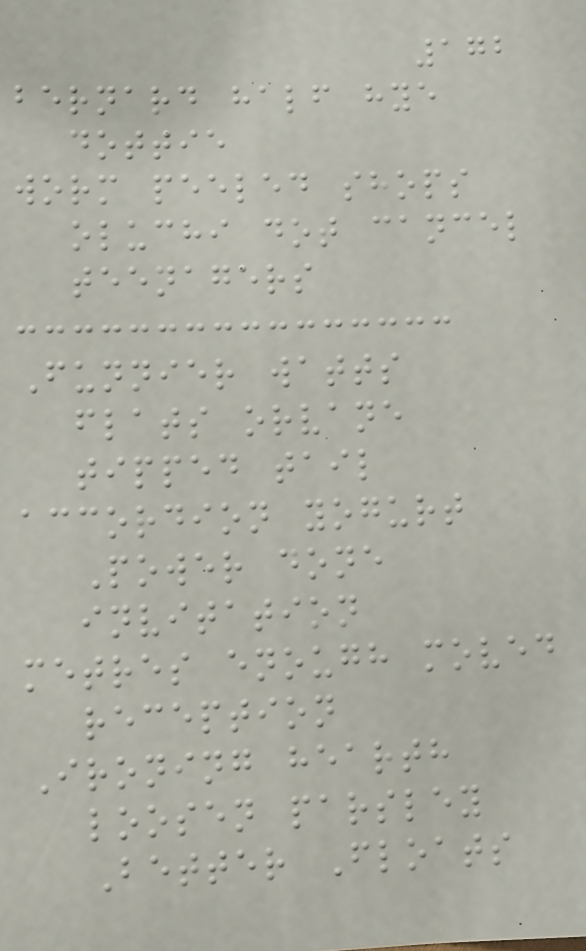172
bernard half hye
dottie
worm peeled shops
oluchi dot cancel
teenagers
Funnier watts
flats orvane
tipped tail
accordion yogurt
Power done
invitation
metres enough moved
reception
Ironing hearth
loosen parsley
Better Floats
